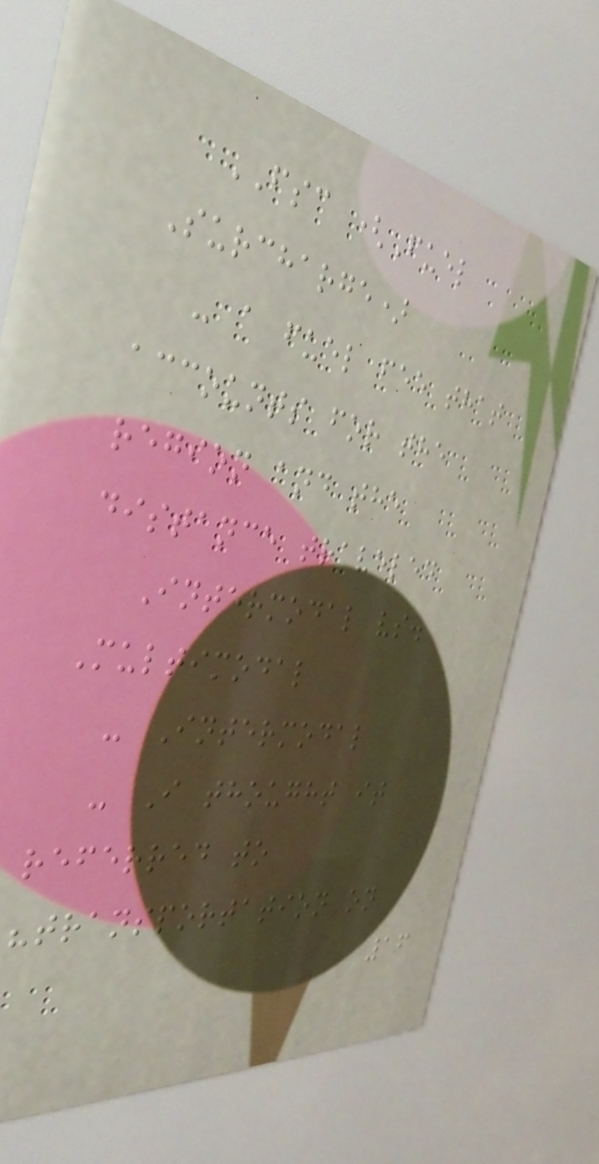FSC (Fuel
Surcharge)
- a fuel fee that
accounts for the
region and the
distance traveled
Intermodal vs.
Multimodal
- Intermodal
- I thought it
referred to
"transportation on
16
